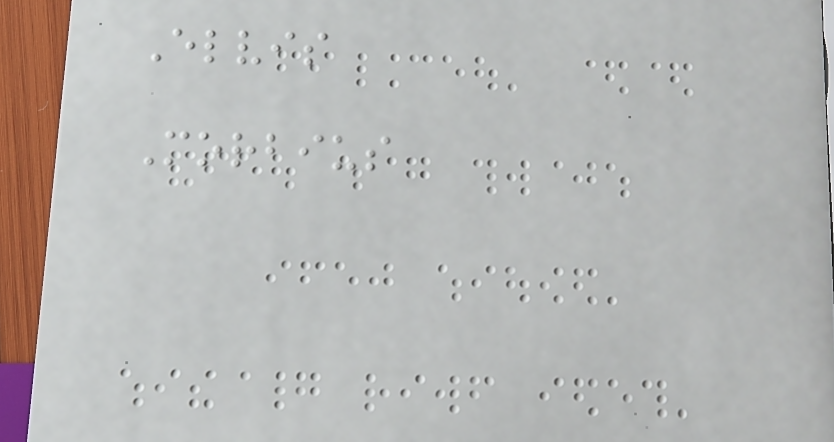Elvis
Morbius
